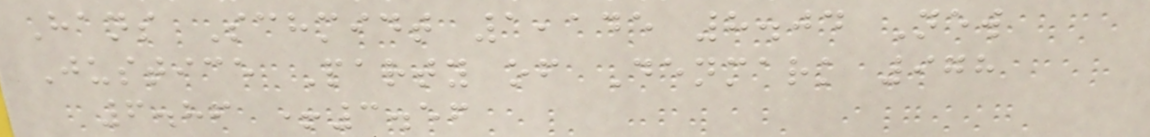Hans Schmidt 1,145 8.04 New
Justice Party of Denmark 978
6.86 +3.56
